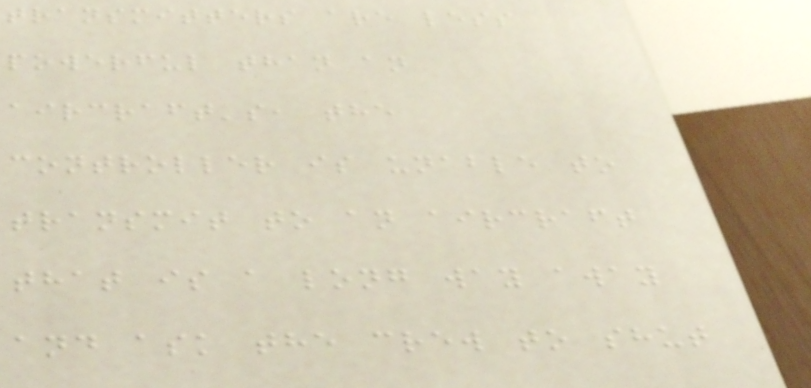transmitters are less
powerful than an
aircraft's, the
controller is unable to
transmit to an aircraft
that is a long way away
and ask the crew to shut
